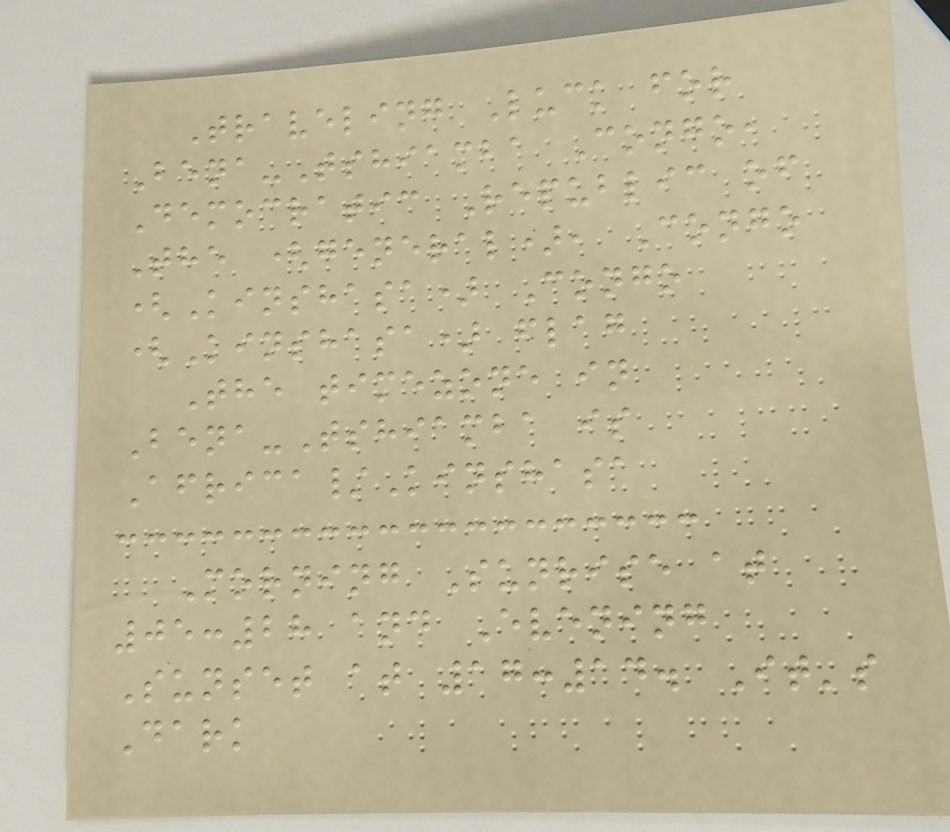Traveling Luck for
Bena-Tshiamba Congo,
Democratic Republic of
The (general), Congo
(Kinshasa) Congo
(Kinshasa) flag
The timezone in
Bena-Tshiamba is
Africa/Kinshasa
Morning Sunrise at
05:28 and Evening
Sunset at 17:14. It's
Dark
